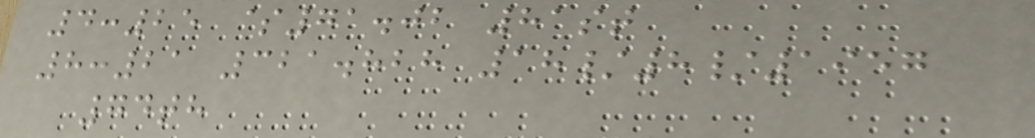4:25 $71.02 81st
8:21 321.828 18/8/1957
74th
